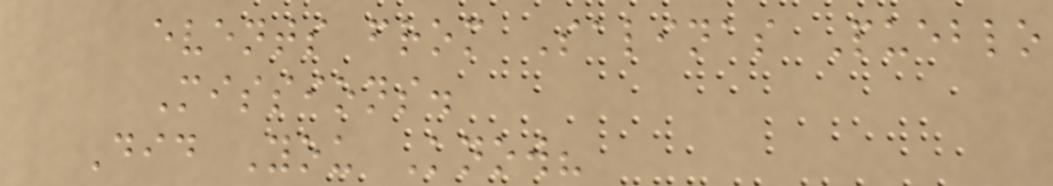events from Salinas Pueblo
Missions.
Did You Know?
